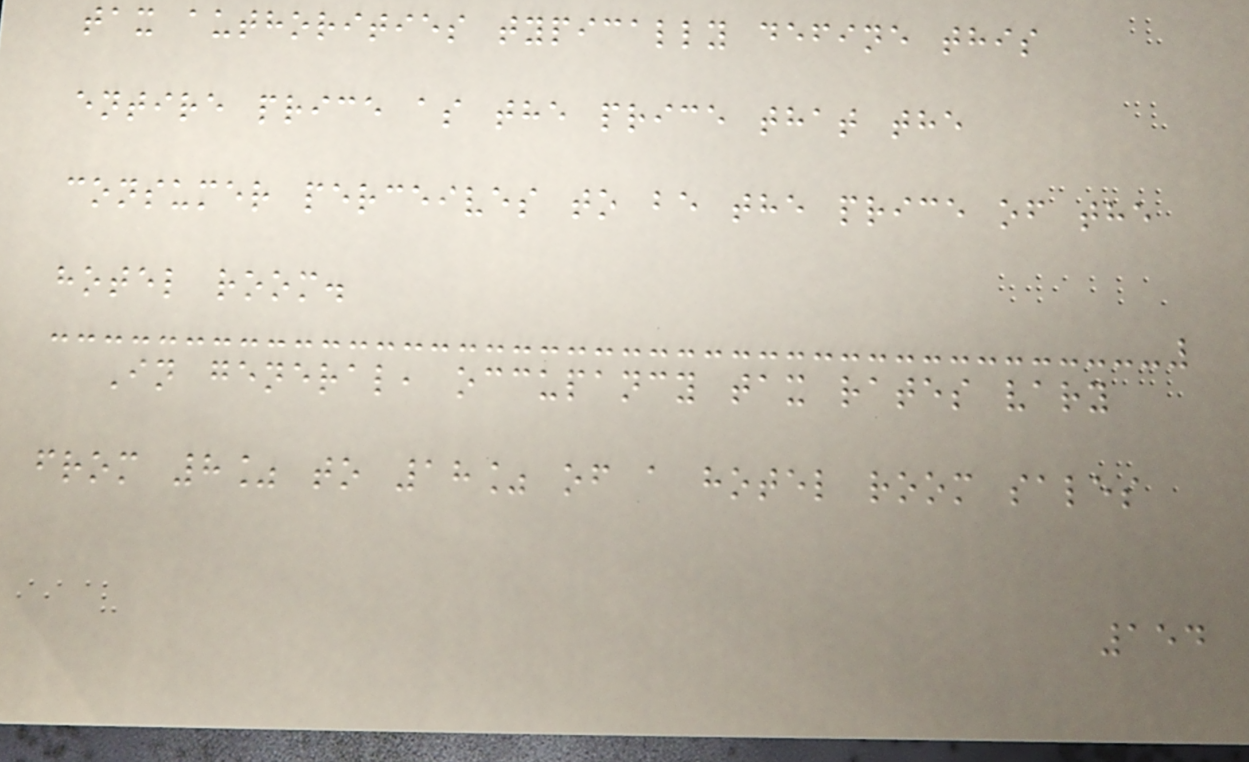tax authorities typically define this
entire price as the price that the
consumer perceives to be the price of the
hotel room.
In general, occupancy tax rates vary
from 8% to 18% of a hotel room sales
154
